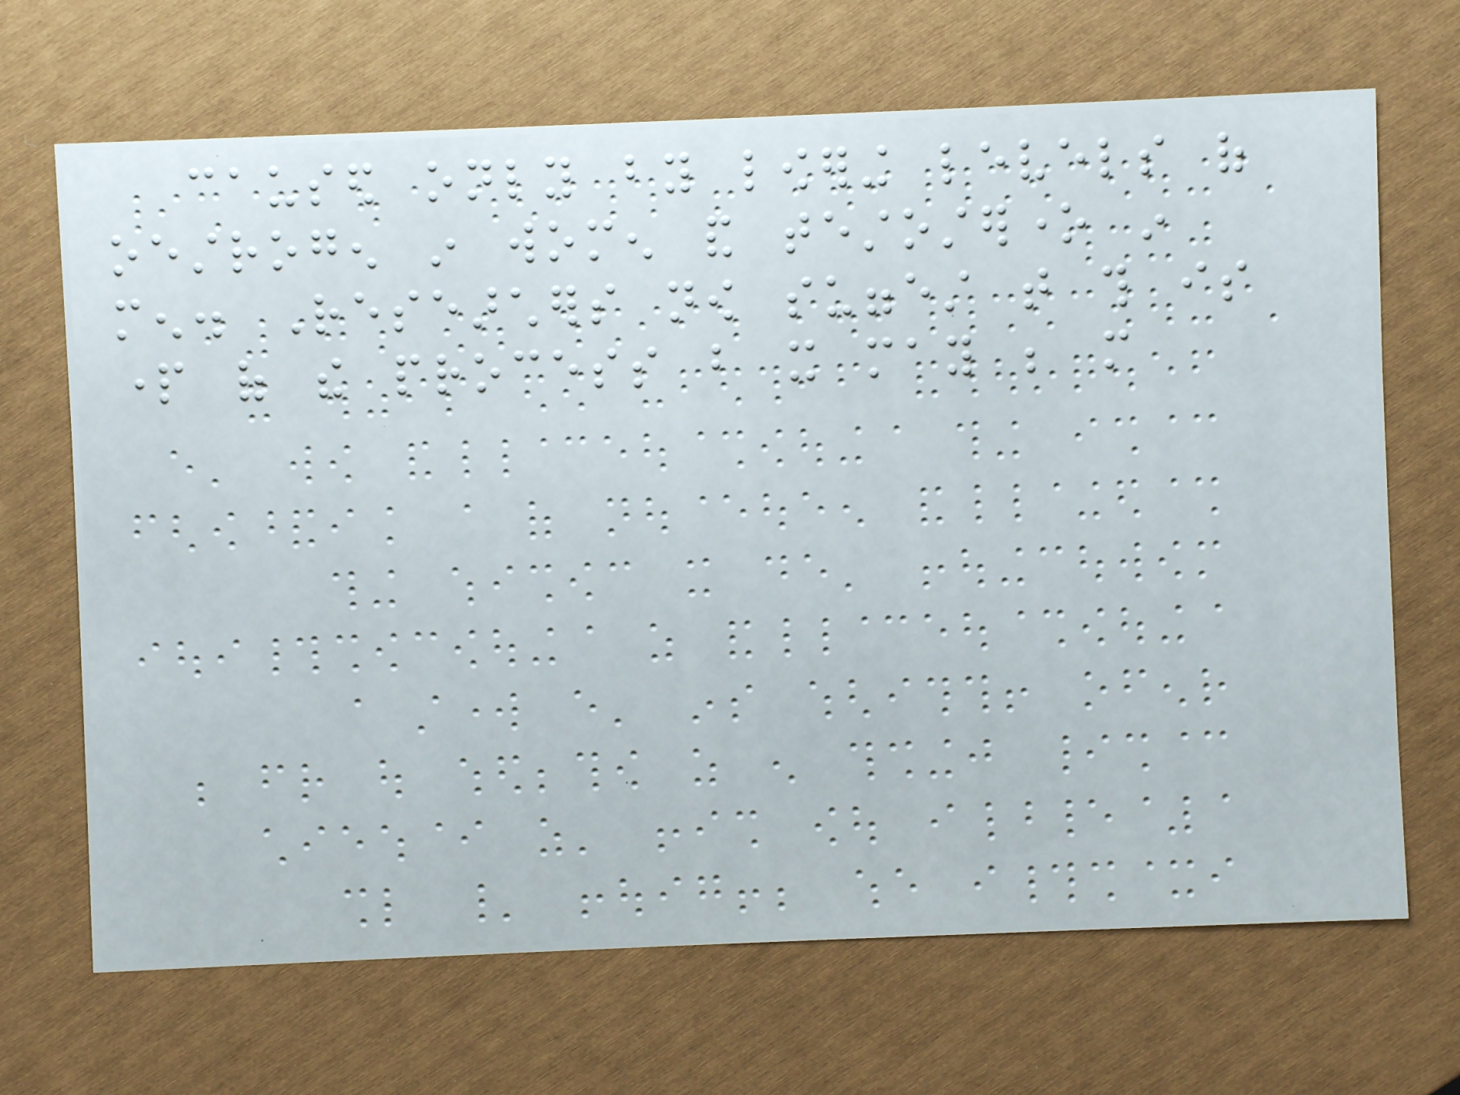caused only by lowering levels of
oestrogen in women and testosterone in
men. Researchers now suggest that this is
part of the process but it may be more
